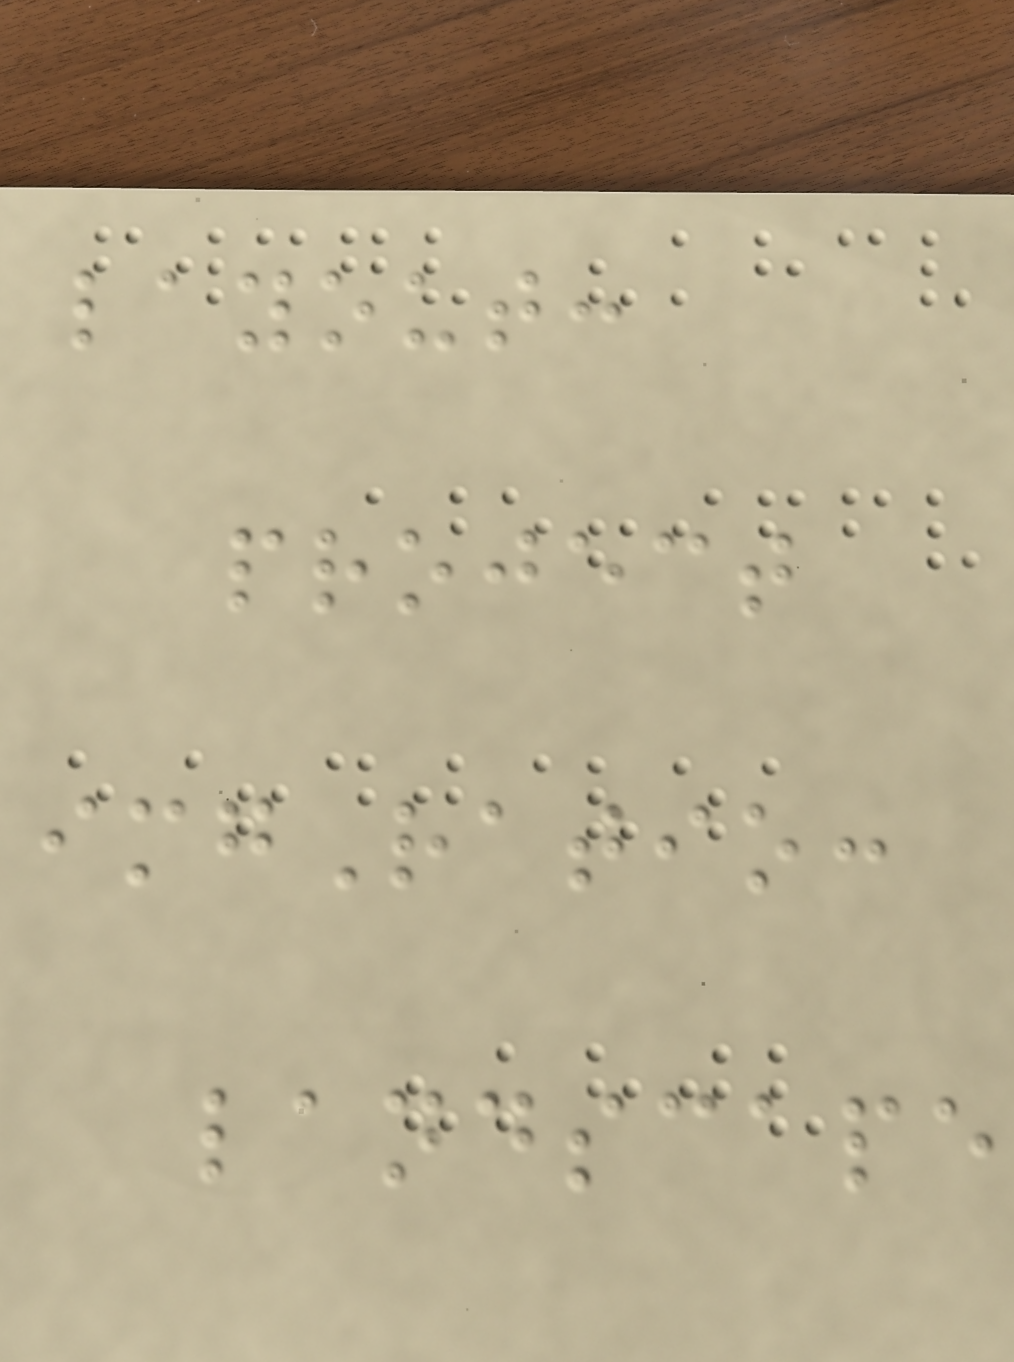layout:
project
imgRatio:
landscape
